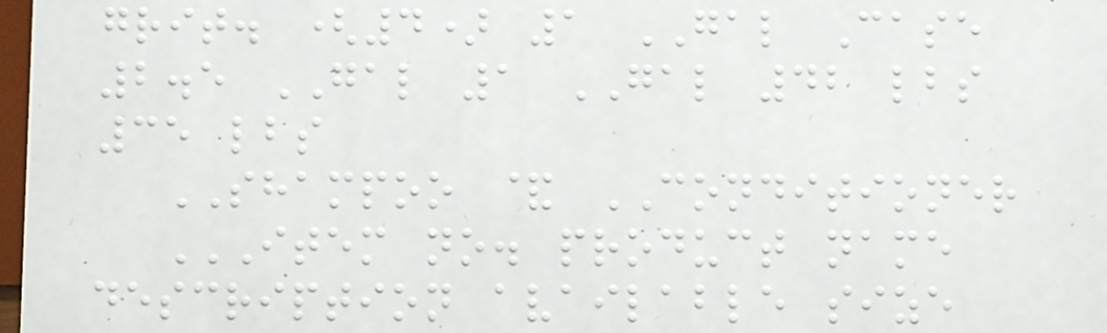grit. (4) 1 GAL Case
2.5 GAL 1 GAL 42 lbs
35 lbs
SHAMPOO & CONDITIONER
ITEM NO. PRODUCT NAME
DESCRIPTION AVAILABLE SIZE
